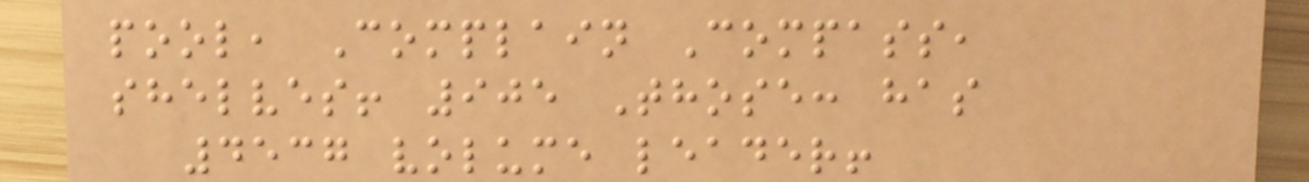pool, Complain Compass,
shelves! 905 Those: has
4537 volume leader!
